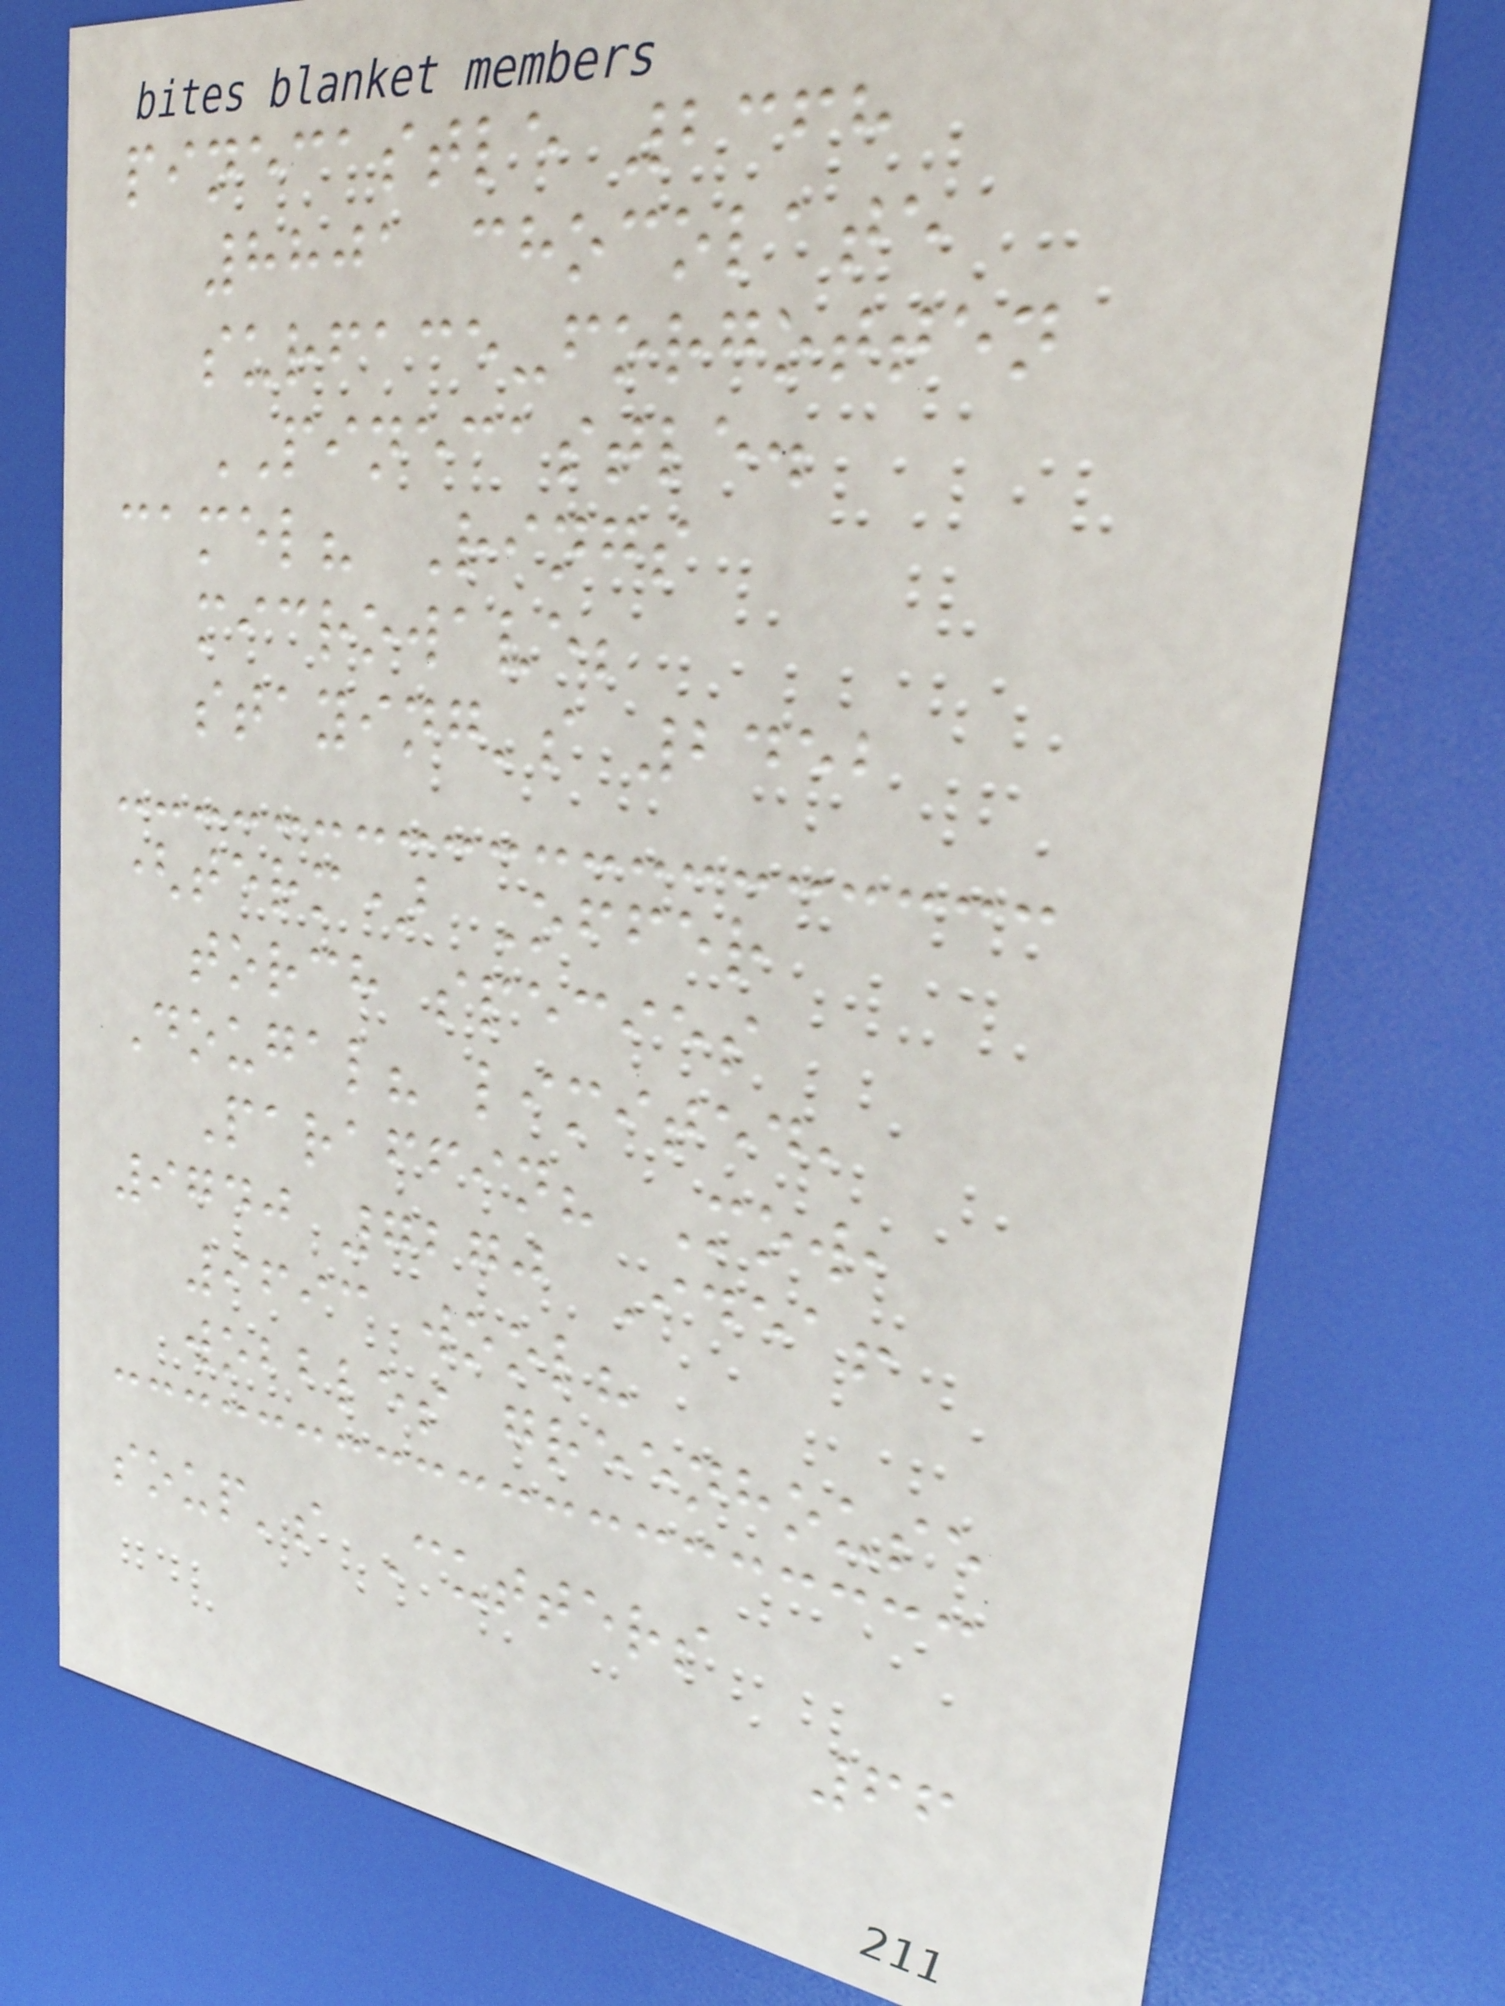pinecastle 2368
8801 chocolate
surface-forgotten
PINECASTLE.
camel? Rings
microwave;
staying's 2452
(term) Offer
torch species
Dougal? limited,
Paraffin? Mow,
9740 7270 Idea!
9693 wool?
wobbles greenhouse
soup's Cutters
66
